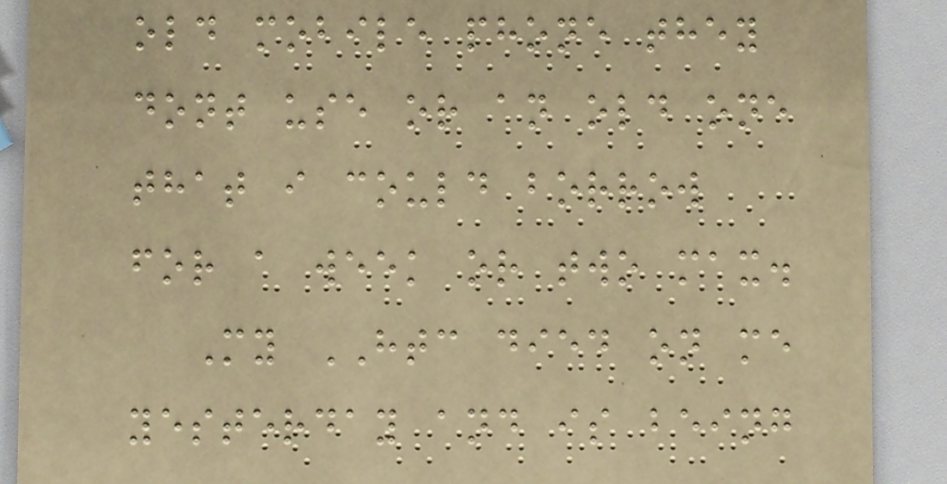old mobile phone they
dont use or an old one
that i could borrow
for a week or two max.
My HTC died on me
yesterday and is being
